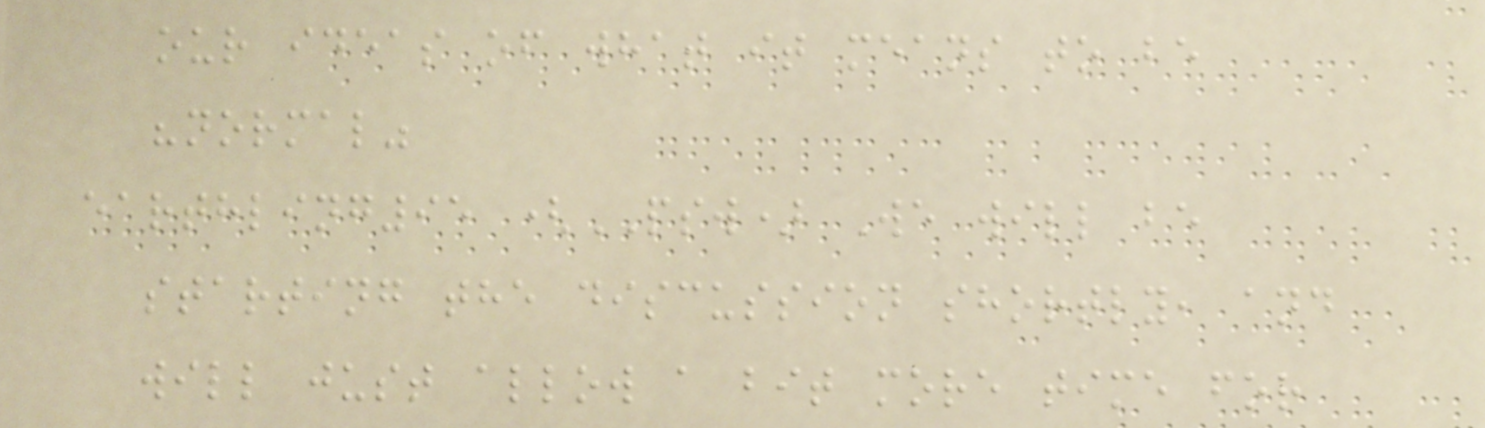our ideas of what it means to be
"normal"
earthling95 (PSW) We will be
starting the discussion shortly, and
will just allow a bit more time for
